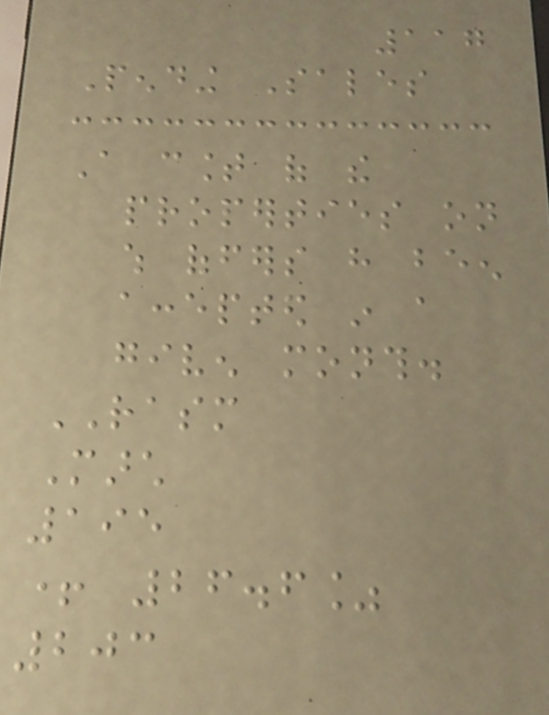117
Pending Sales
A count of the
properties on
which offers have been
accepted in a
given month.
RASM
March
195
+ 26.6%
203
